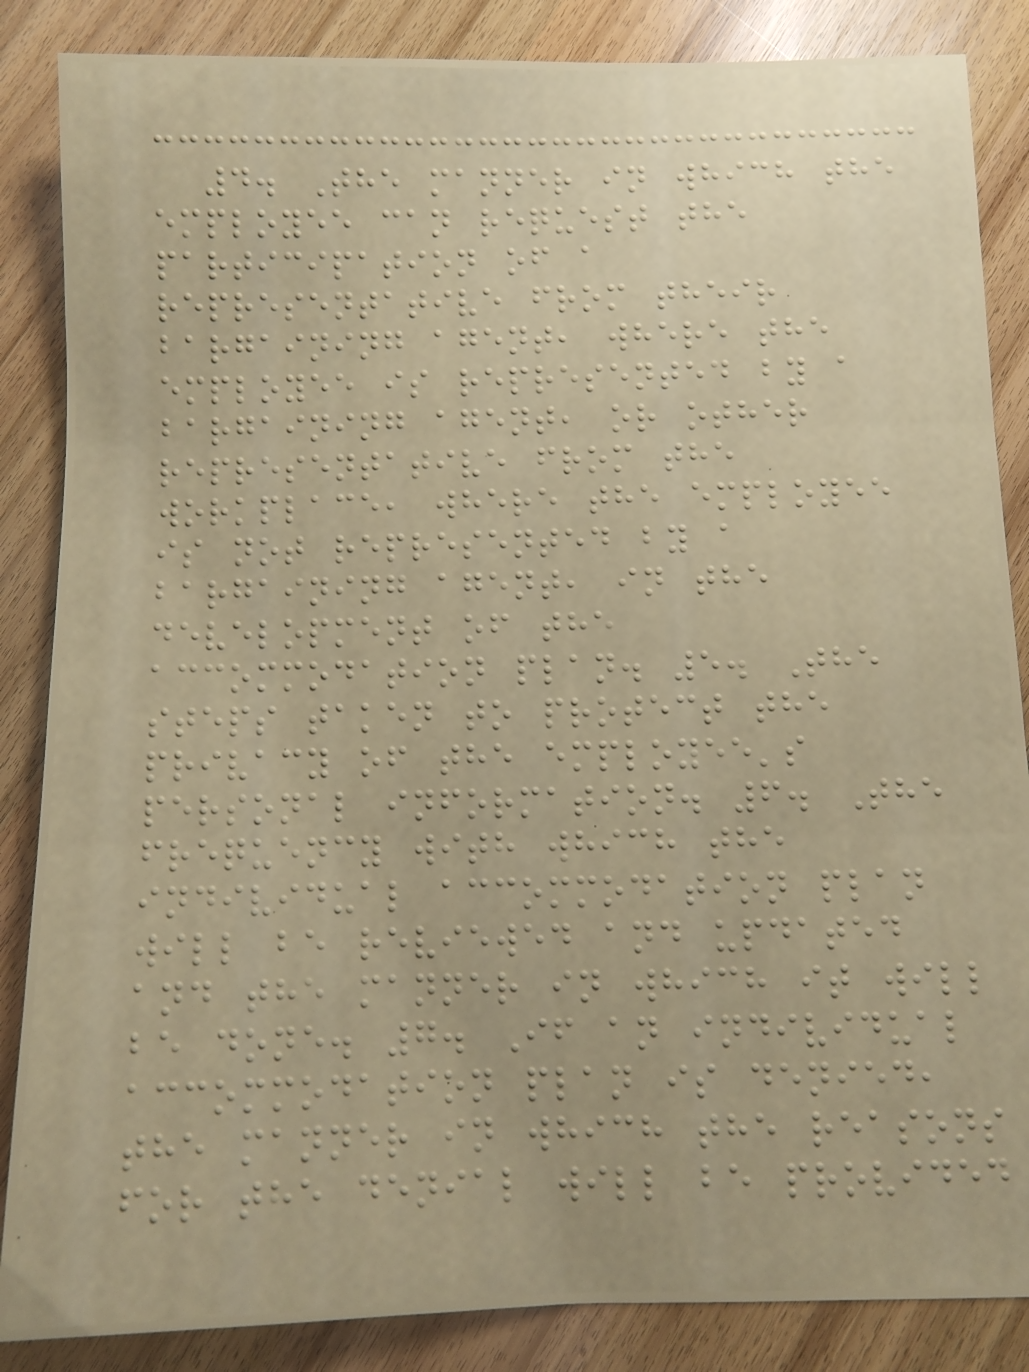4. The manner in which the
employee can request the
participation of a
representative from their
bargaining agent, where the
employee is represented by a
bargaining agent, or other
representative from the
workplace, where the employee
is not represented by a
bargaining agent, in the
development of the
accommodation plan. 5. The
steps taken to protect the
privacy of the employee's
personal information. 6. The
frequency with which the
individual accommodation plan
will be reviewed and updated
and the manner in which it will
be done. 7. If an individual
accommodation plan is denied,
the manner in which the reasons
for the denial will be provided
